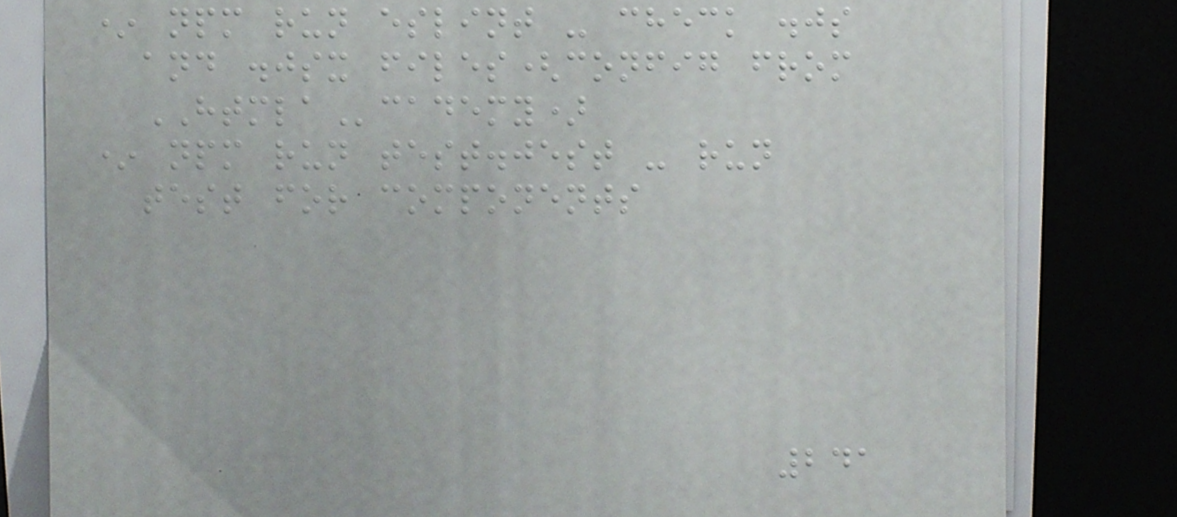* npm run eslint - check .js
and .jsx files(config from
HTMLAcademy)
* npm run test.jest - run
test for components
241
